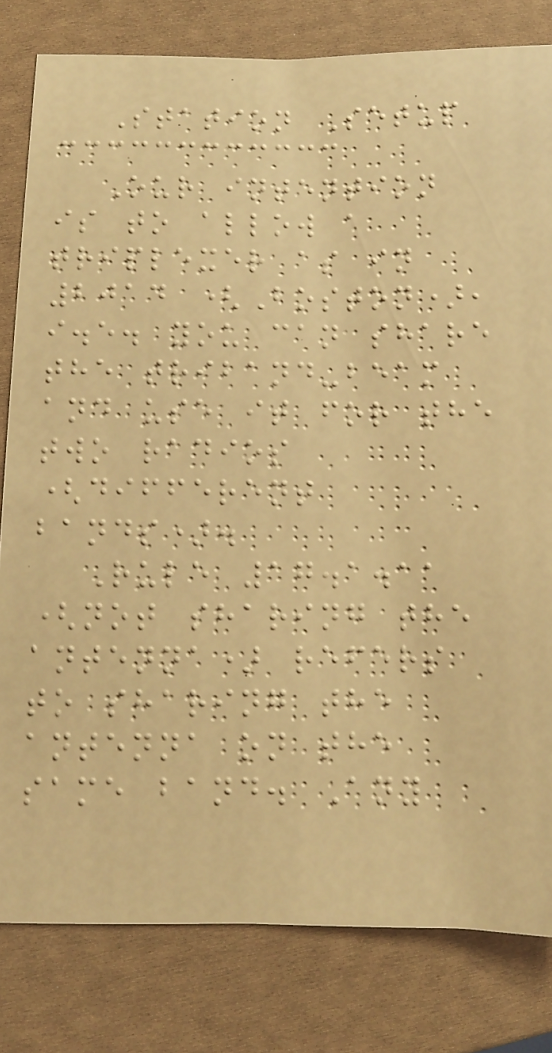Station Setup
Our intention
is to allow a
triplexer as in
2014 (Boston),
i.e. you can share
the triband-beam
and use it for the
two radios
(different
bands).
Rule 17.1.11
(not sharing the
antenna) refers
to sharing the
antenna on the
same band. Any
